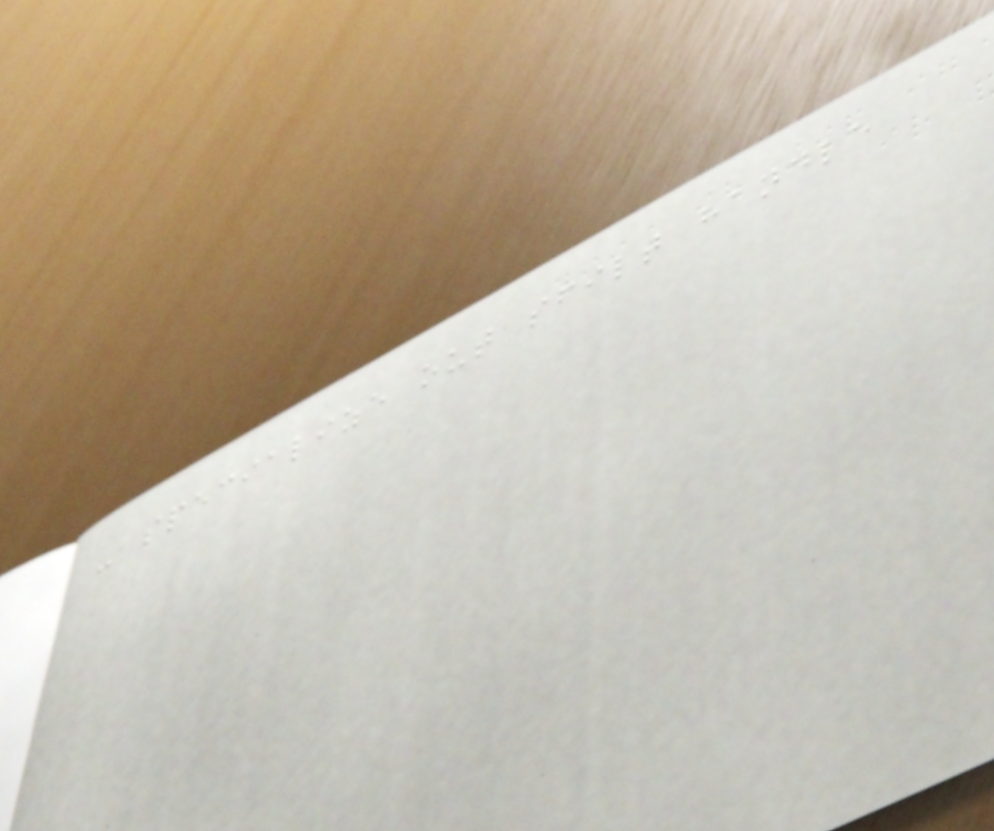- specialize out sfilt handle
